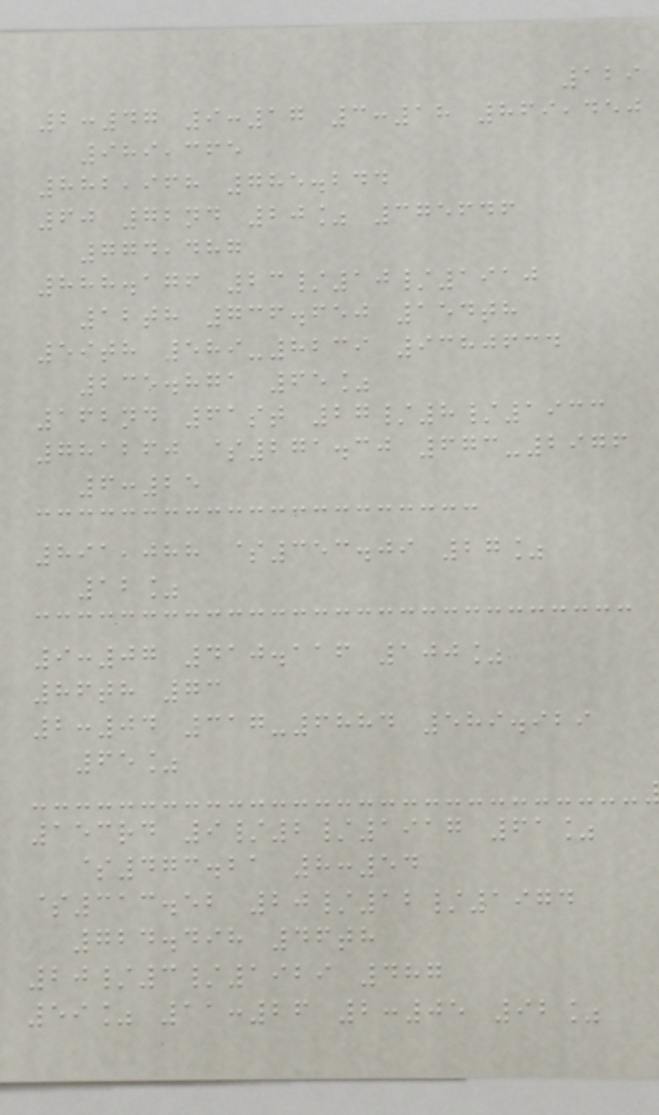129
2:47 9:17 3:18 869,450
989,365
882,968 785.244
60 72nd 20% 375646
774,487
888.176 23/10/1910
12th 736.650 154th
59th 589-8239 9380634
235.871 65%
162nd 61st 27/8/1933
781260 $271.30 673-2976
6:25
891,088 $353.09 27%
12%
9:07 410.116 100%
86th 73
2:04 317-6884 589.929
65%
153rd 9/2/1917 61%
$473.21 8:54
$313.52 20/12/1974
724.498 46th
20/3/1929 487
59% 11:26 2:05 92%
